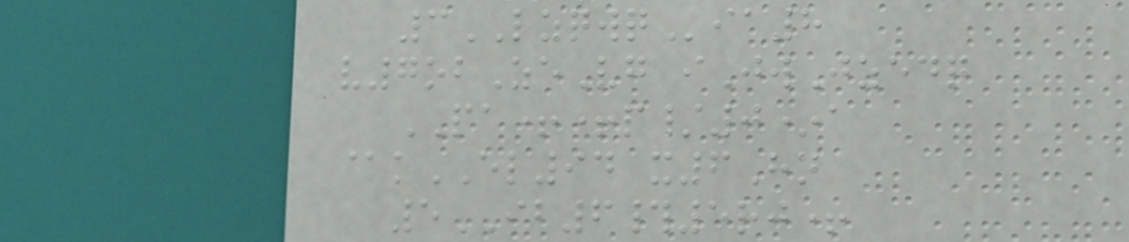3LZQWQia8
v7obZeVg iJwJzedq
PA++p/0*a
@kEL94 x6Hn
5IB6#5rj+
